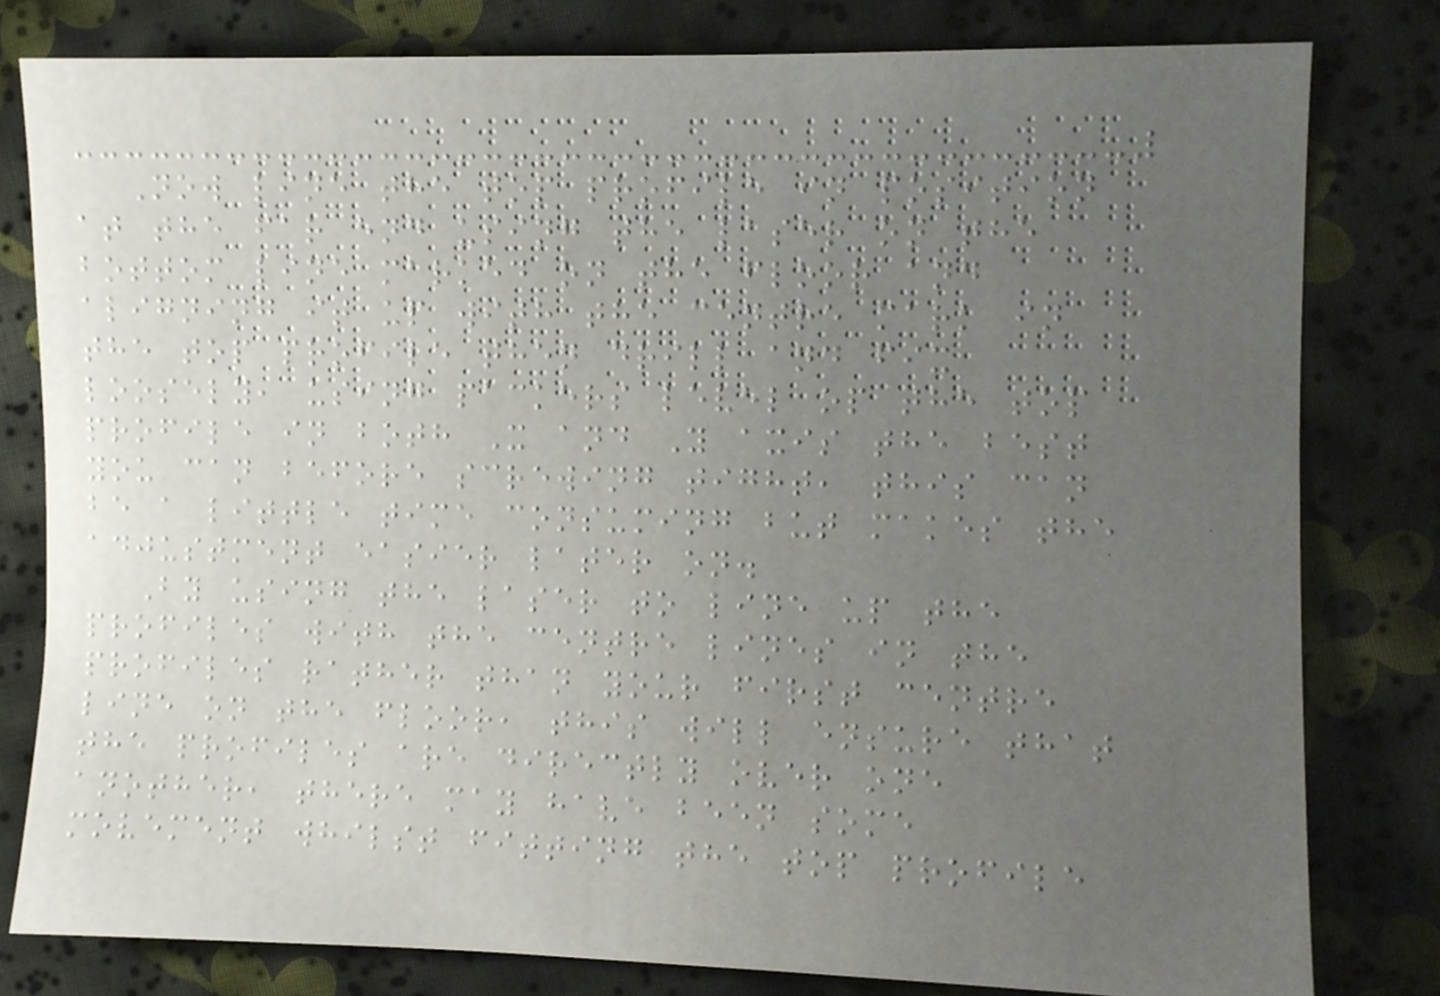Now line the top profile in position
at the far end using the laser on the
bottom line marked on the floor and
aligning it up with the centre mark in
the top profile then drill and fix
loosely, using packers level op the top
profile in both X and Y axis the best
you can before screwing tight, this can
be a little time consuming but makes the
adjustment easier later on.
By using the laser to line up the
profiles with the centre lines in the
profiles rather than your first centre
line on the floor, this will ensure that
the profiles are directly over one
another, there may have been some
movement whilst fitting the top profile
